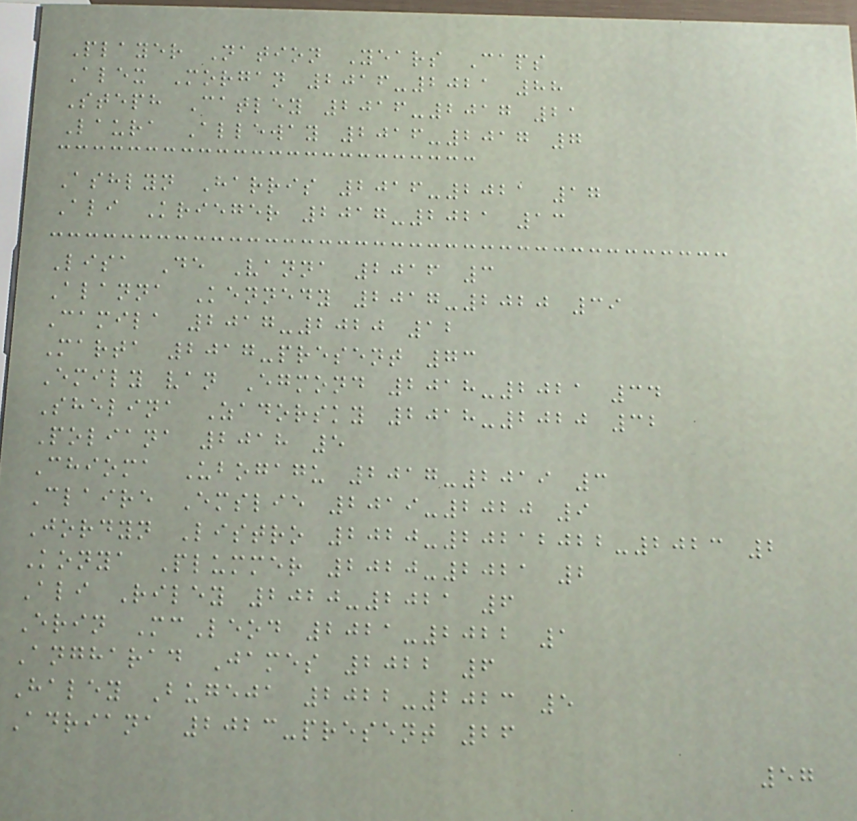Player Nation Years Caps
Alex Morgan 2016-2021 88
Steph Catley 2016-2017 21
Laura Alleway 2016-2017 7
Ashlyn Harris 2016-2021 17
Ali Krieger 2017-2021 13
Lisa De Vanna 2016 3
Alanna Kennedy 2017-2020 39
Camila 2017-2020 12
Marta 2017-present 73
Emily van Egmond 2018-2021 34
Shelina Zadorsky 2018-2020 32
Poliana 2018 5
Chioma Ubogagu 2017-2019 3
Claire Emslie 2019-2020 9
Jordyn Listro 2020-20212022-2023 2
Konya Plummer 2020-2021 2
Ali Riley 2020-2021 6
Erin McLeod 2021-2022 1
Angharad James 2022 6
Haley Bugeja 2022-2023 5
Adriana 2023-present 26
57
